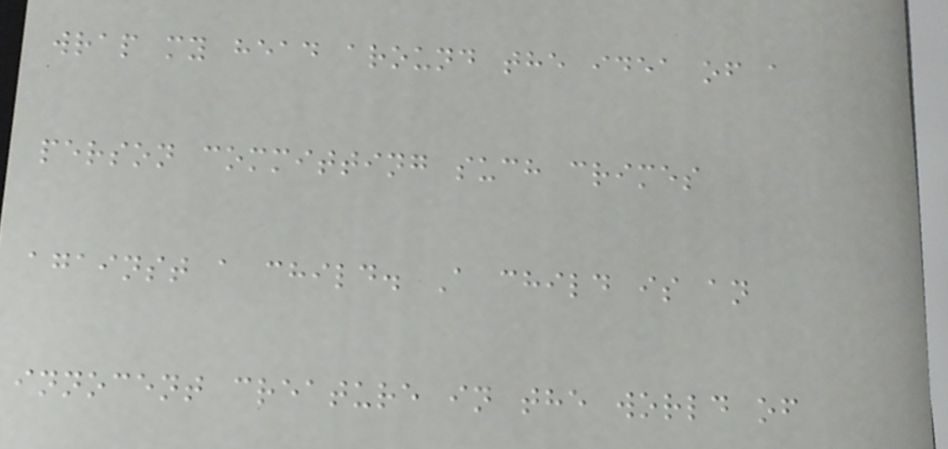wrap my head around the idea of a
person committing such crimes
against a child. A child is an
innocent creature in the world of
